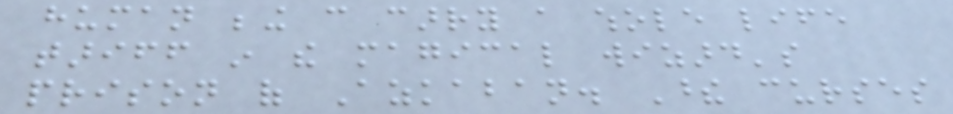human being can carry a whole life
tariff in the magical wizard's
prison of Azkaban. These curses
